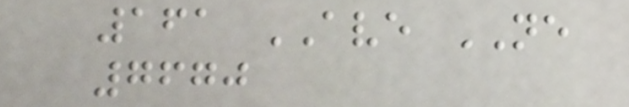161 AVE NE
7670
